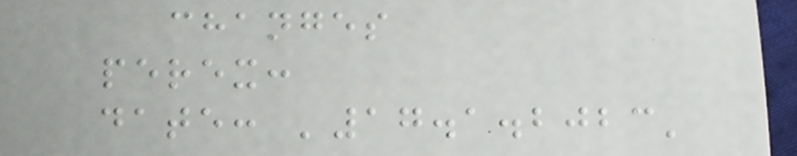changes
perex:
date: '17.1.2023'
